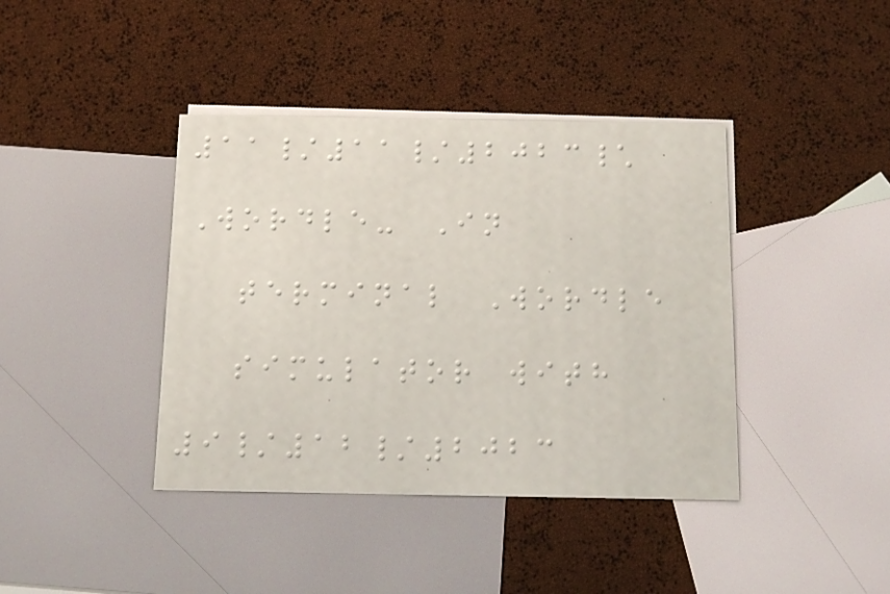11/11/2023\
Wordle- In
terminal Wordle
simulator with
9/12/2023
